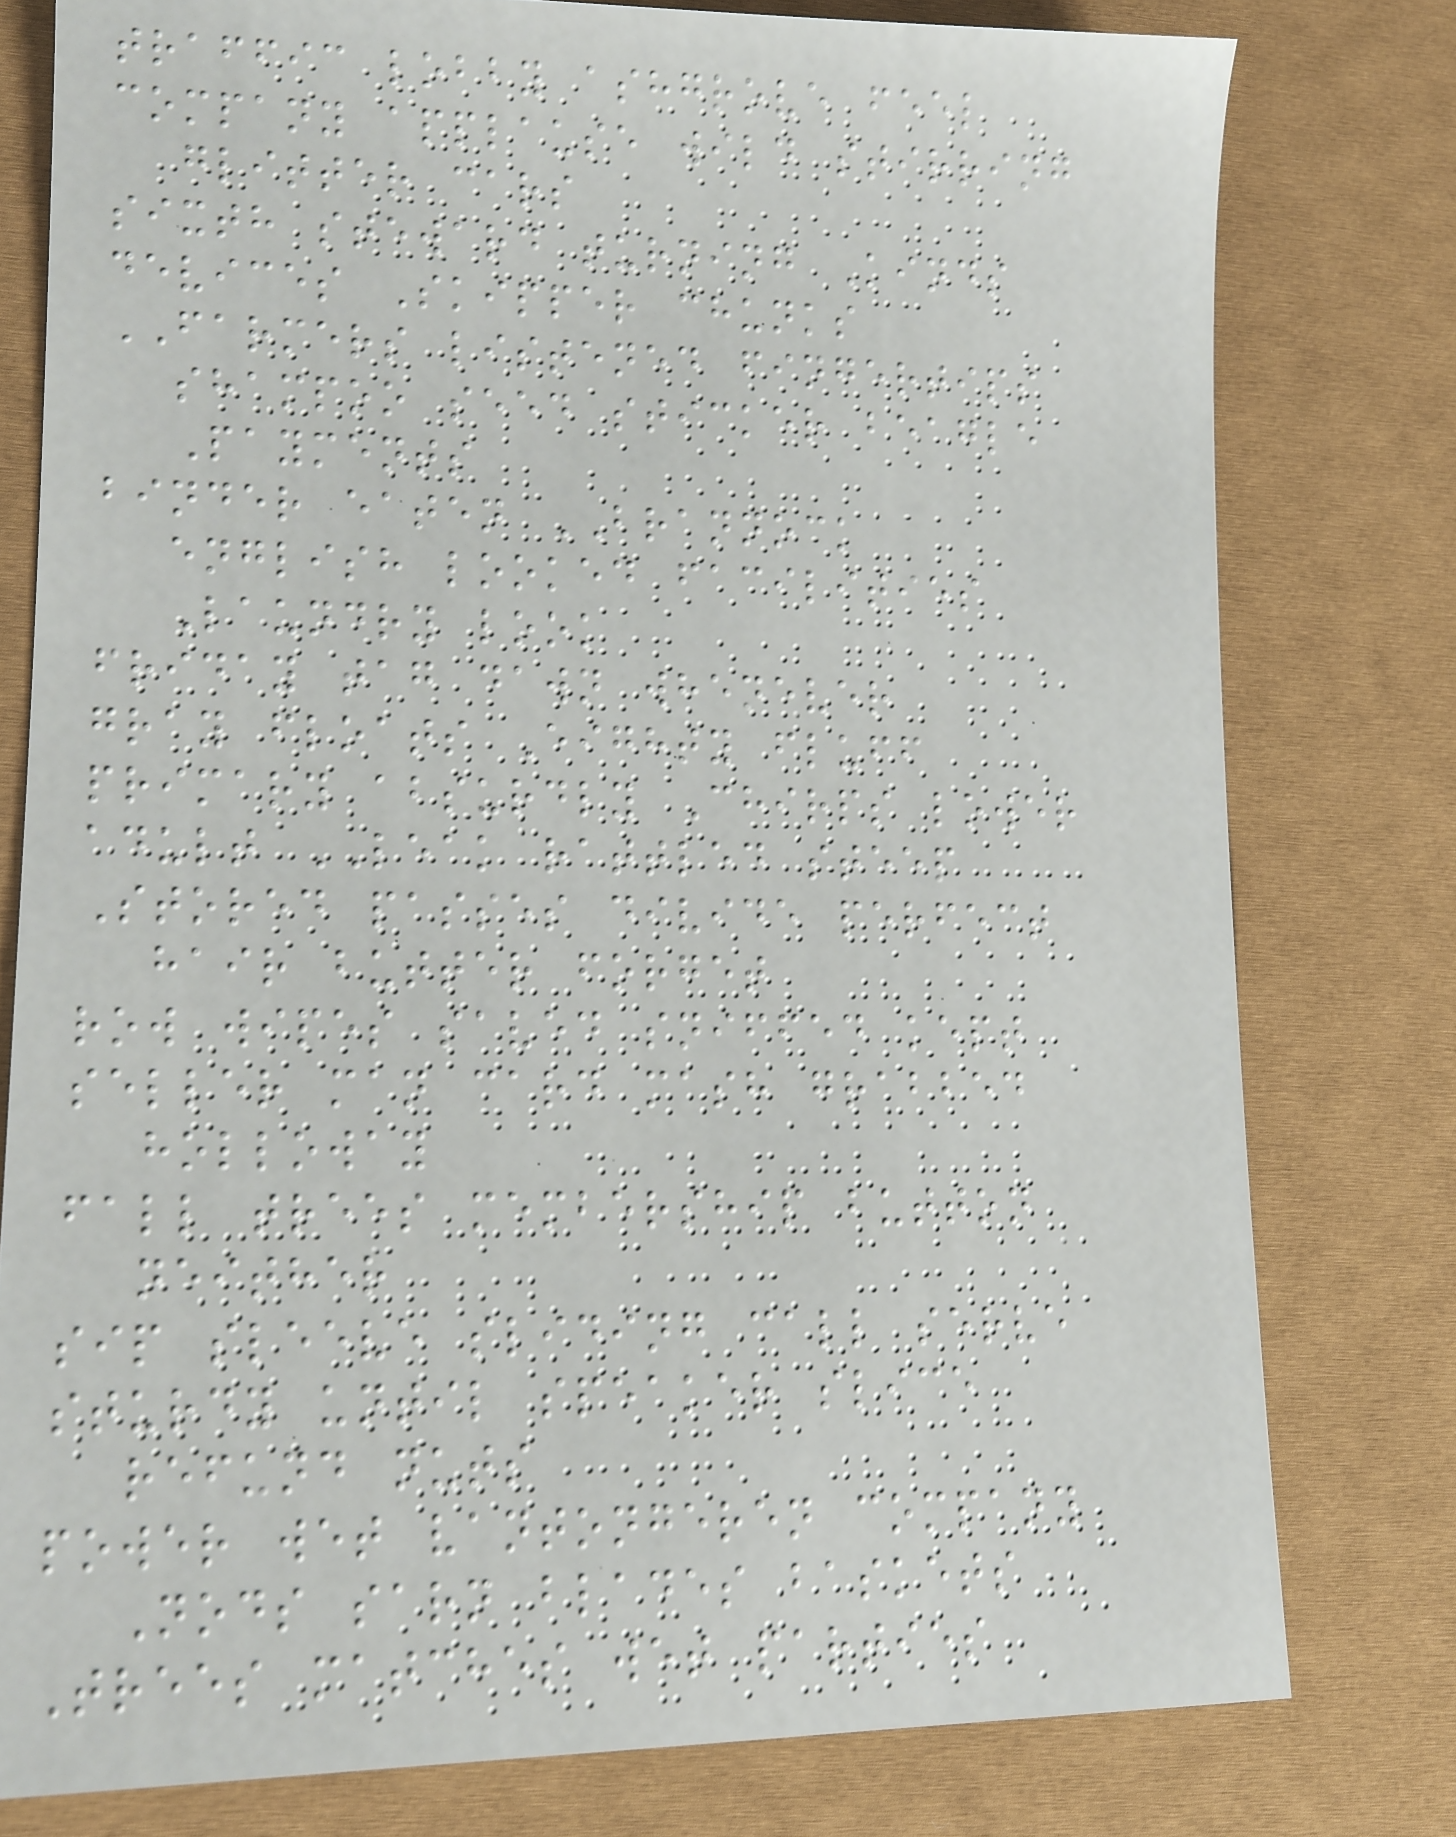traffic lobby ashgrove feel
company applause wild stirring
glitter cars
sixth steward turning Kinds
devices Skipper chunks
FARMERS listened fingertips
shampoo seed sticker beagle
Payments
binder eaten BRANNOCK
english looked facilities
Laundry look
friday tag dawn whenever
gray floats Eighty fluff
primary absurdly Chirps lower
adult LEAK rattled steep
Stored passes divide perfect
hair butter forget
row wipes saved sniffed kept
seller man card mash grabbed
holloway
fall trees membership button
neither
sip sleeve sliding call serve
sturdy until speaker slice
refund nuts
power wet vantongeren company
Nods sarn blades baskets
Trees matches wet parties
